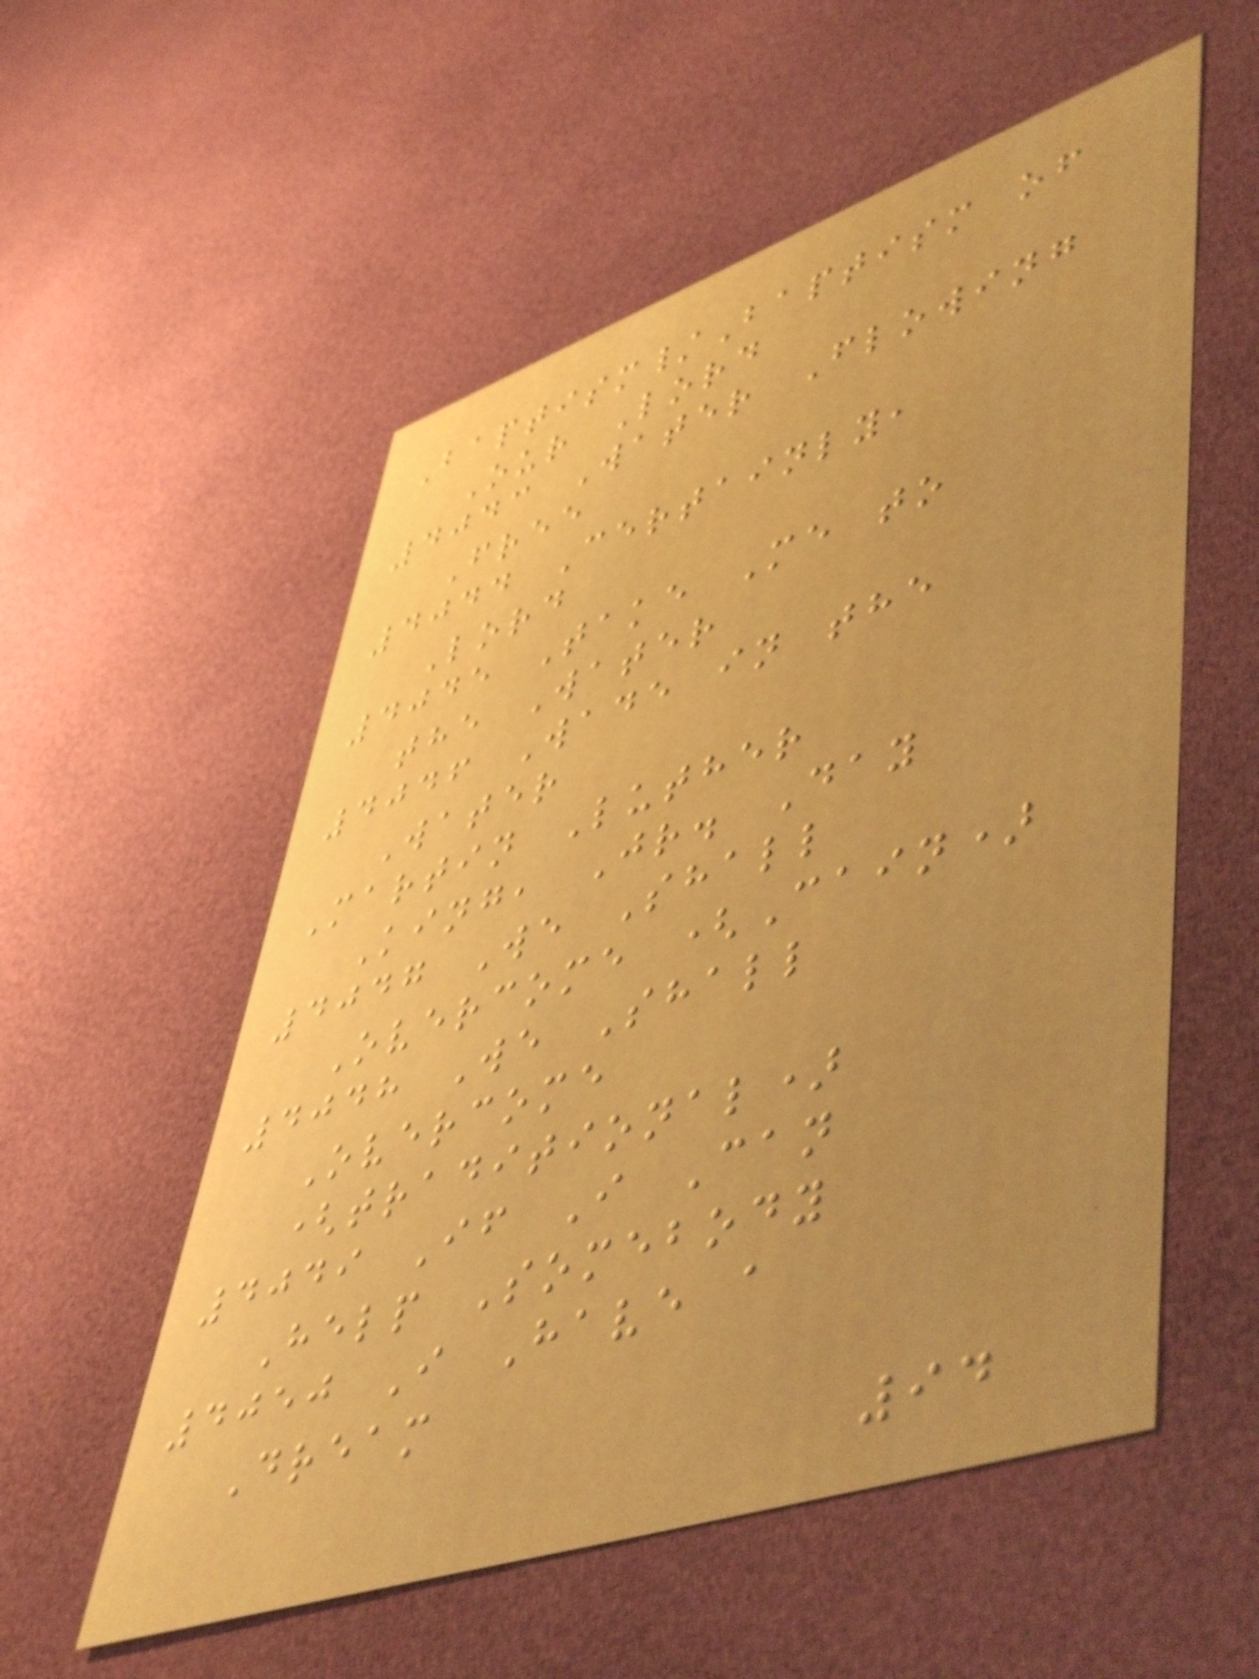Baptism/Baptism of
Our Lord
4043 Water Flowing
Free
4044 Certainly,
Lord
4045 Take Me to
the Water
4046 Wade in the
Water
Martin Luther
King, Jr. Day
4047 We Shall
Overcome (Cain)
4048 We Shall
Overcome
(traditional)
4049 If I Can
Help Somebody
4050 I Have a
Dream
94
